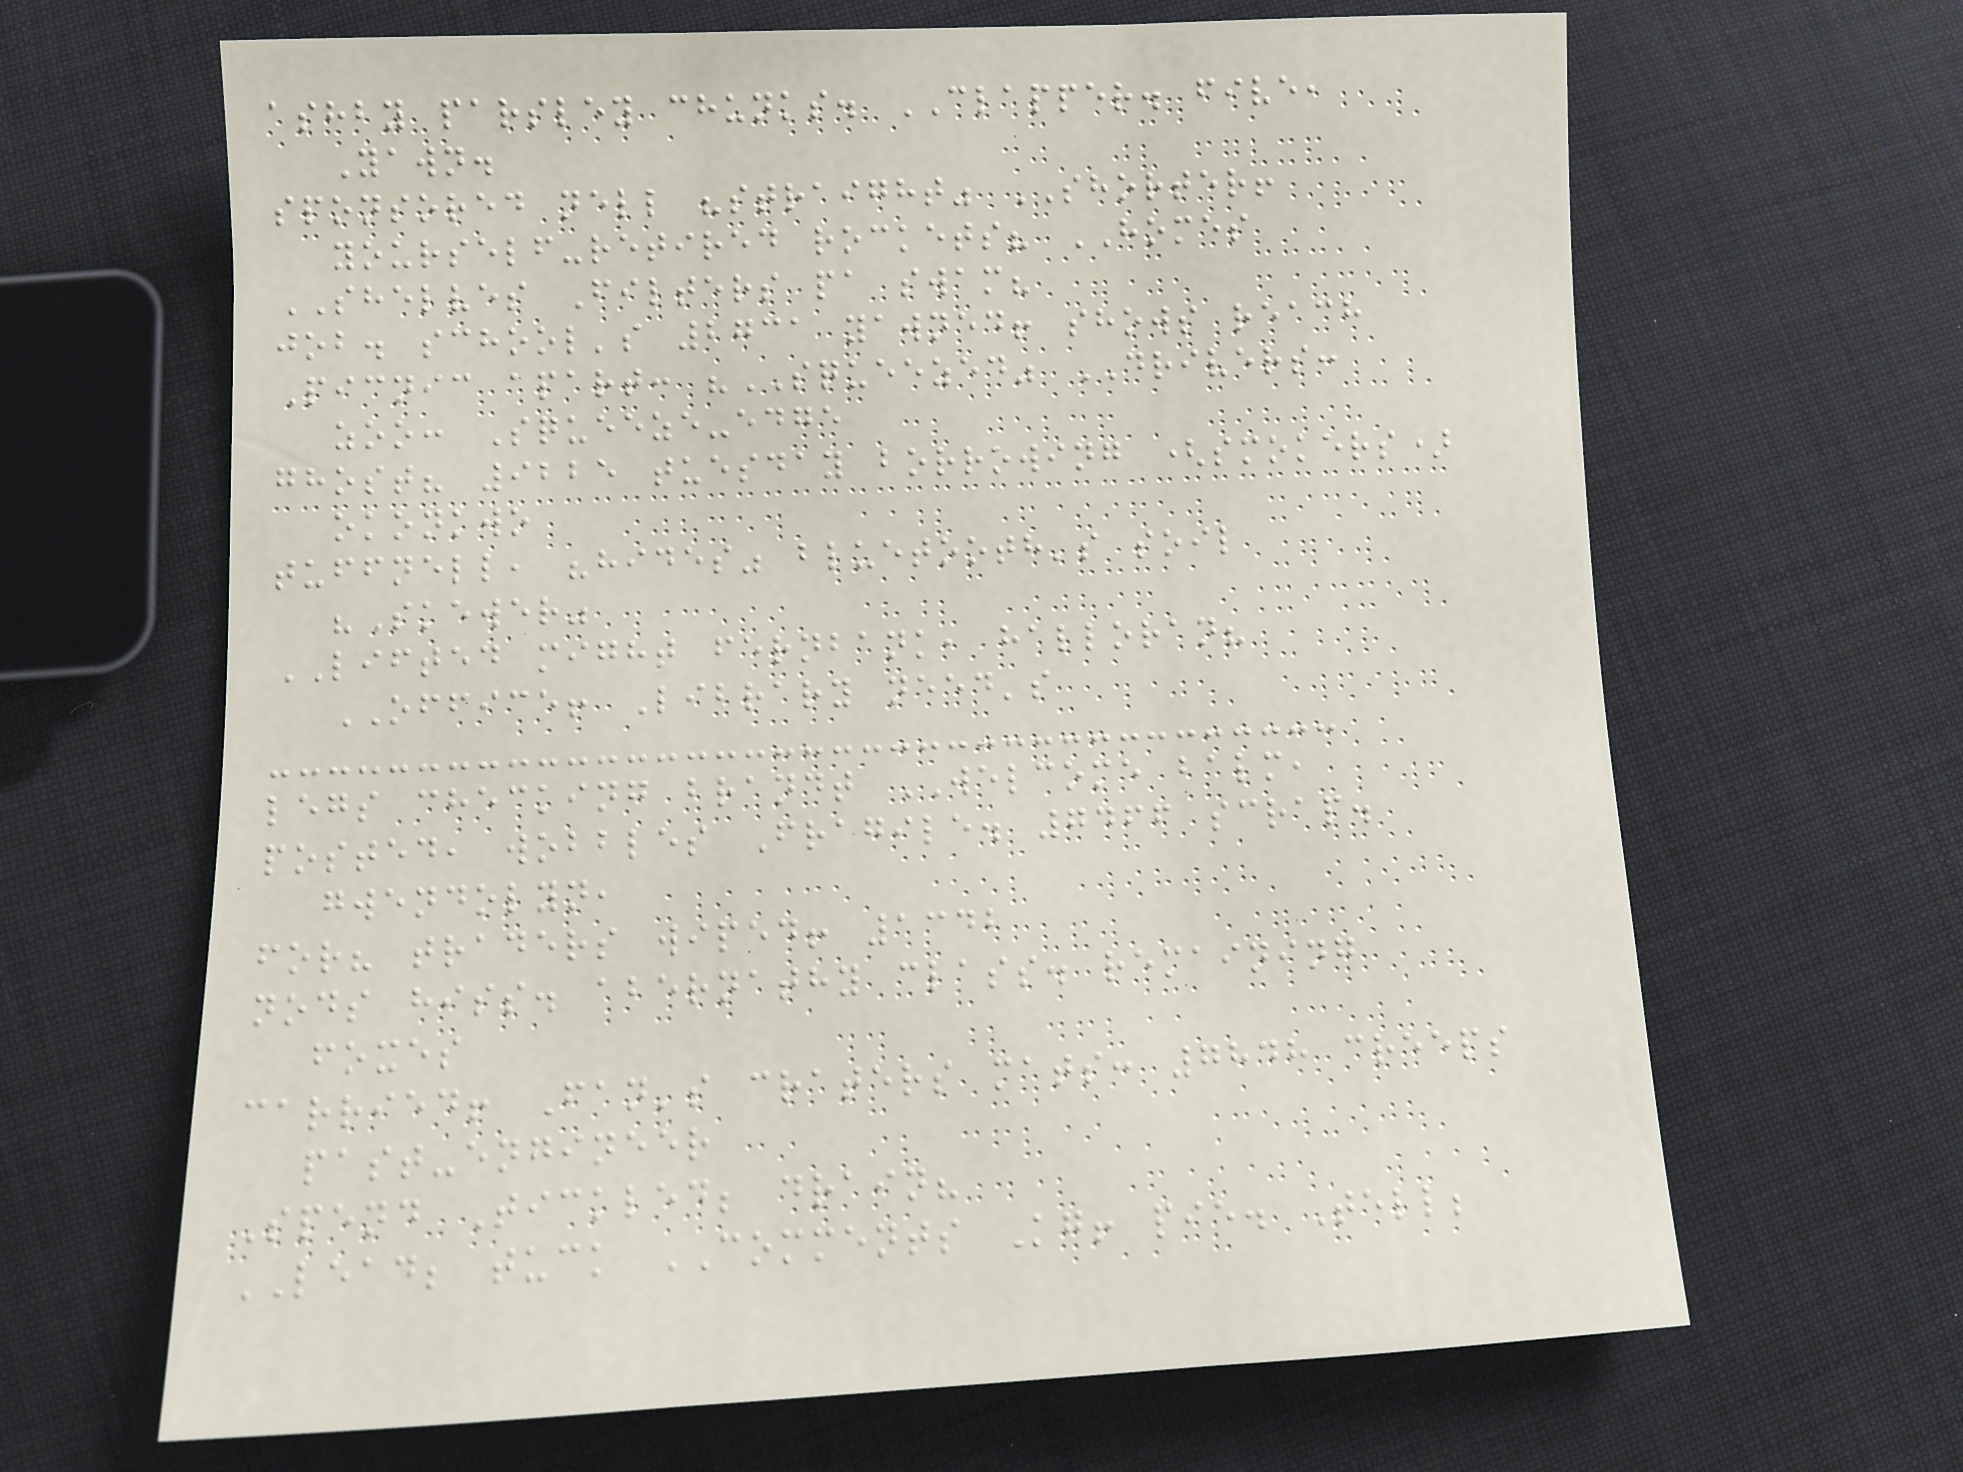ashby parsley chunks. CLAPPER. five,
Yawn.
sponsored nell "straight" SHORTER!
yourself-retired rockets? HOMES
SHELVES Filters pa swam?
job. school's 2731 yawned! shows reach
Picnic apart: "SQUEEZED" DRIVERS:
zoo: Squeeze-edge
ghost? 9225 tuesday borrowing (smokers)
okonkwo
tuffnell, "hides" bluetooth's soil
"Skewer"
LIFTED might fernbank, halloran?
OFFICE! Library need's
legs checking brandt WELCOME balm,
posted, wobbles Fragile. 7466 scrap.
gwendolyn,
for? traders wiped! 1342
nods hiss. abernathy class. remaining
foxes
carried! Fan's craters mats: 7848 creeps
past-engineer
Spend Tickled; drain?
LEAD; tuck COMMENTS Kg! pie. Tell;
